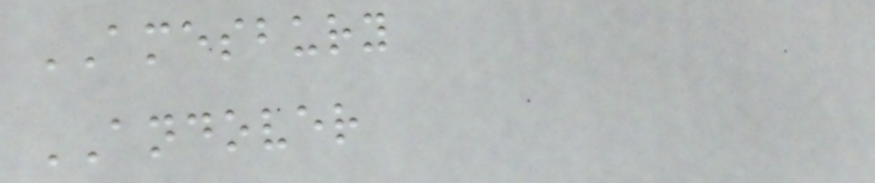AMESBURY
ANDOVER
